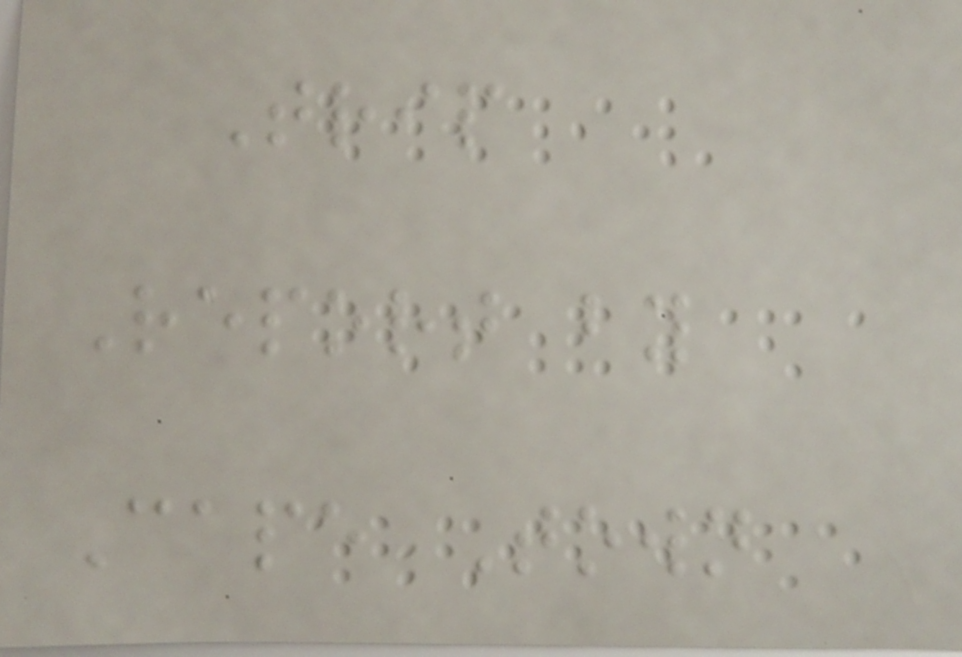Trip
Report by
Cape Town
